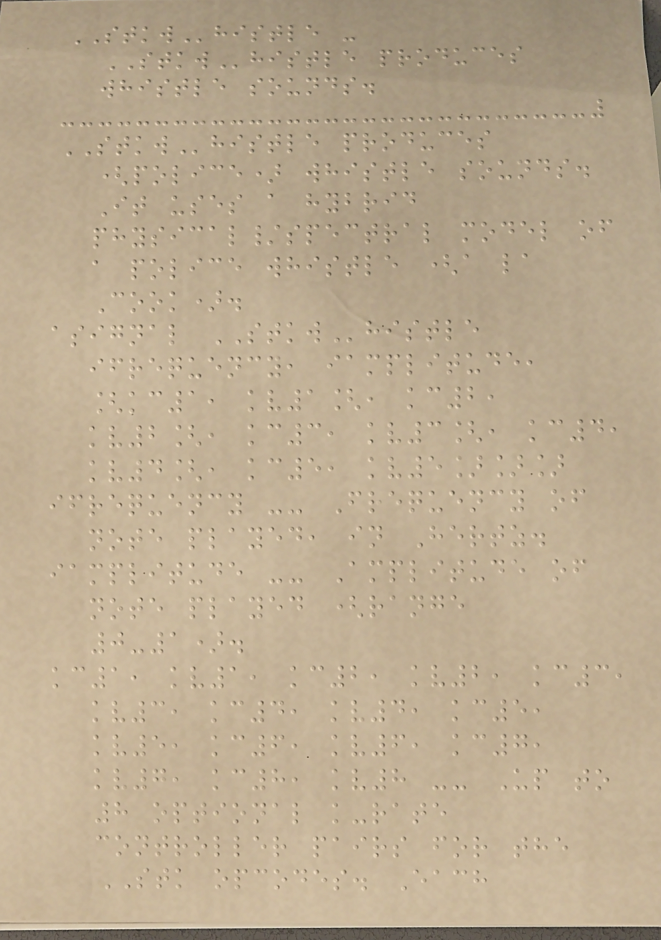STKWhistle -
STKWhistle produces
whistle sounds.
STKWhistle produces
(police) whistle sounds.
It uses a hybrid
physical/spectral model of
a police whistle (a la
Cook).
asignal STKWhistle
ifrequency, iamplitude,
[kc1, kv1[, kc2,
kv2[, kc3, kv3[, kc4,
kv4[, kc5, kv5]]]
ifrequency -- Frequency of
note played, in Hertz.
iamplitude -- Amplitude of
note played (range
0-1).
kc1, kv1, kc2, kv2, kc3,
kv3, kc4, kv4, kc5,
kv5, kc6, kv6, kc7,
kv7, kc8, kv8 -- Up to
8 optional k-rate
controller pairs for the
STK opcodes. Each
